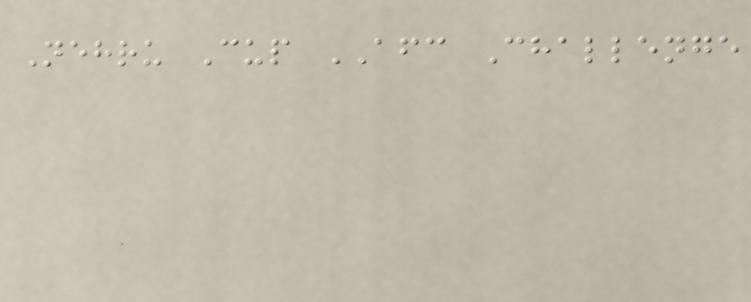Nehru Cup AFC Challenge
